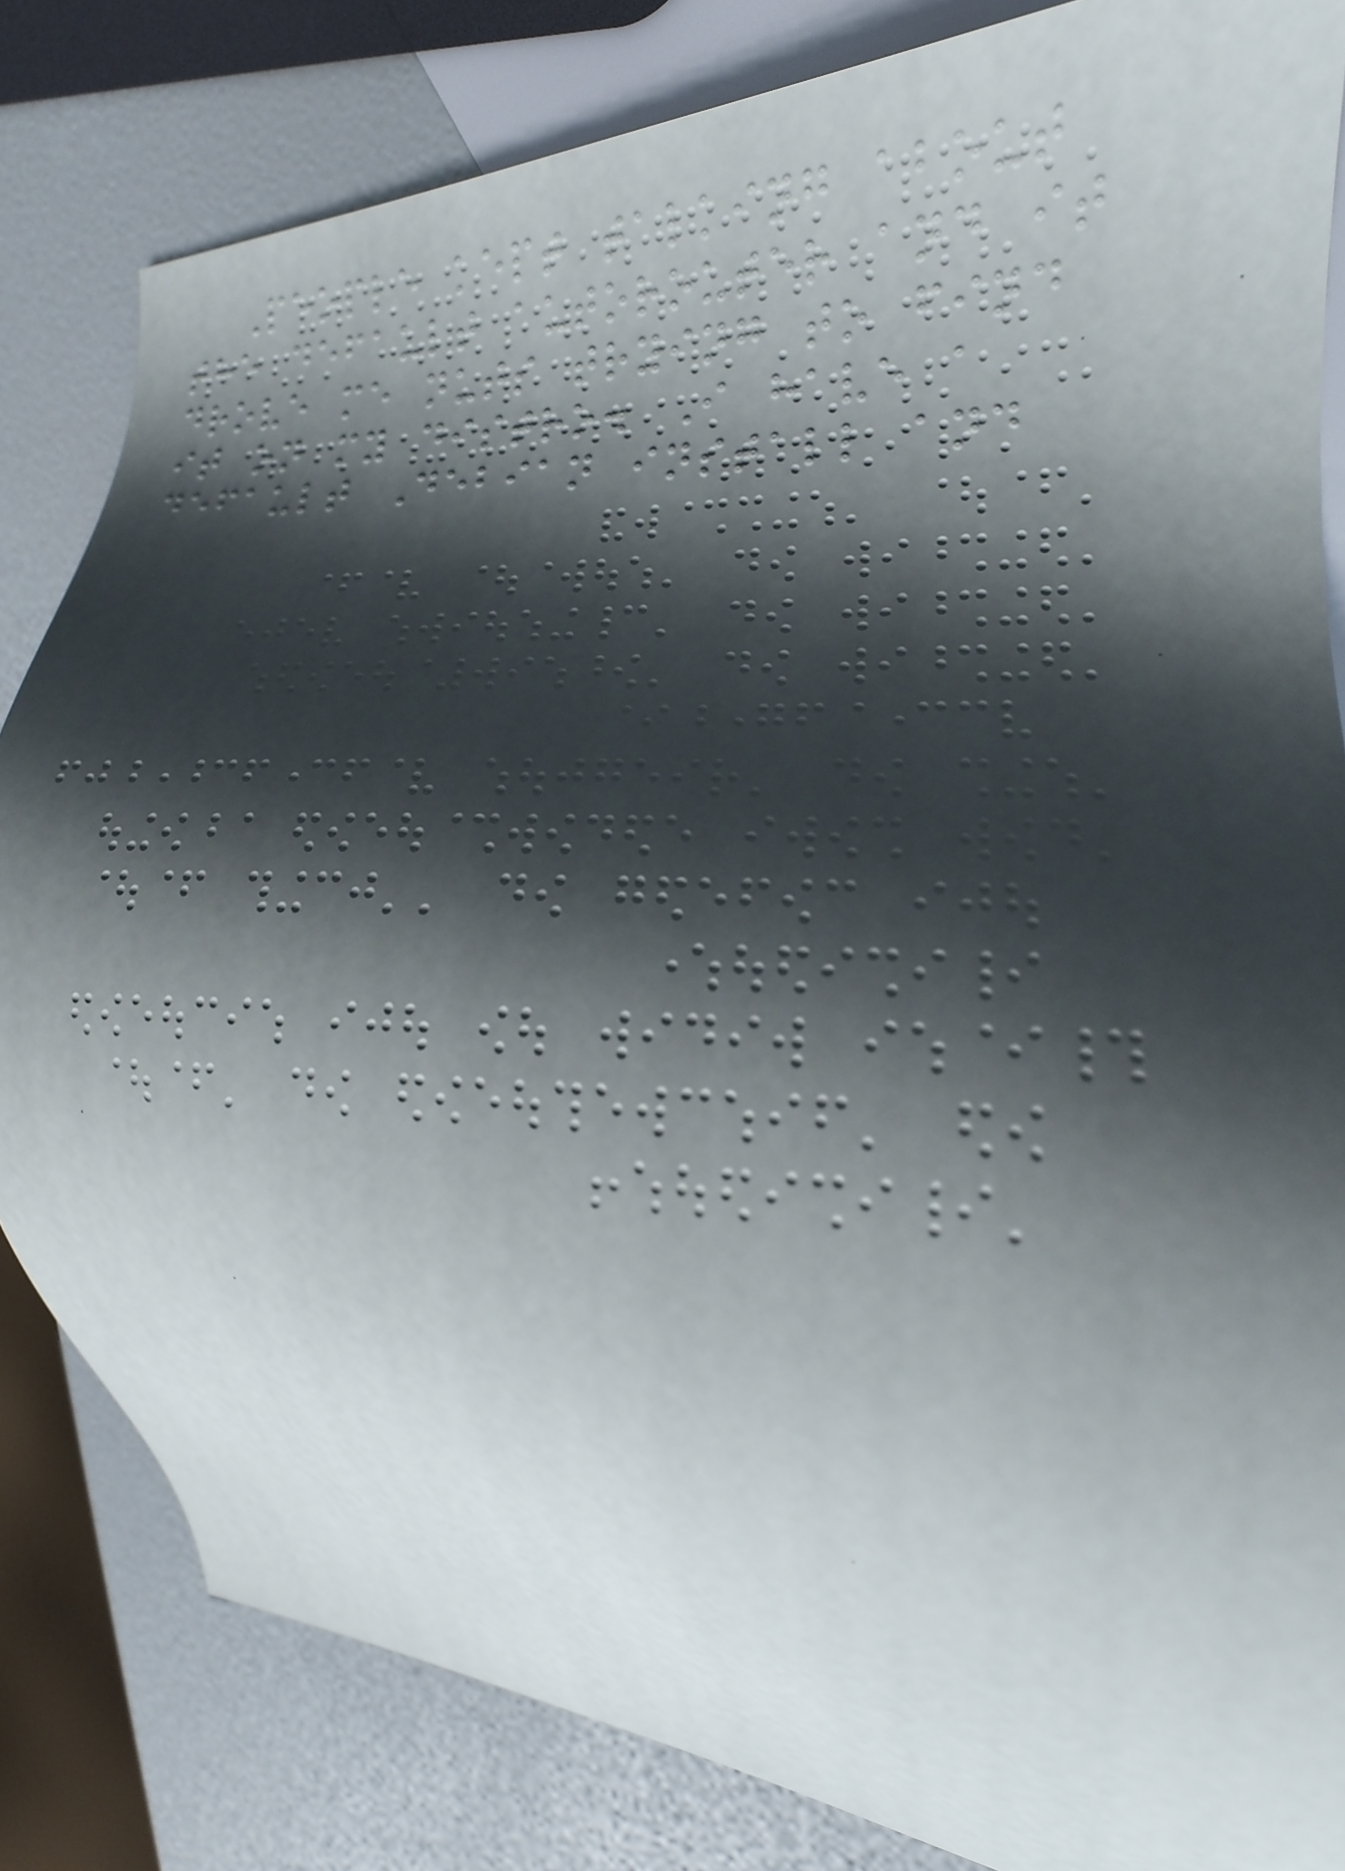People kept talking about
the default autorouter and it
drove me nuts trying to find
it on my distro. I have a
default Debian install and
